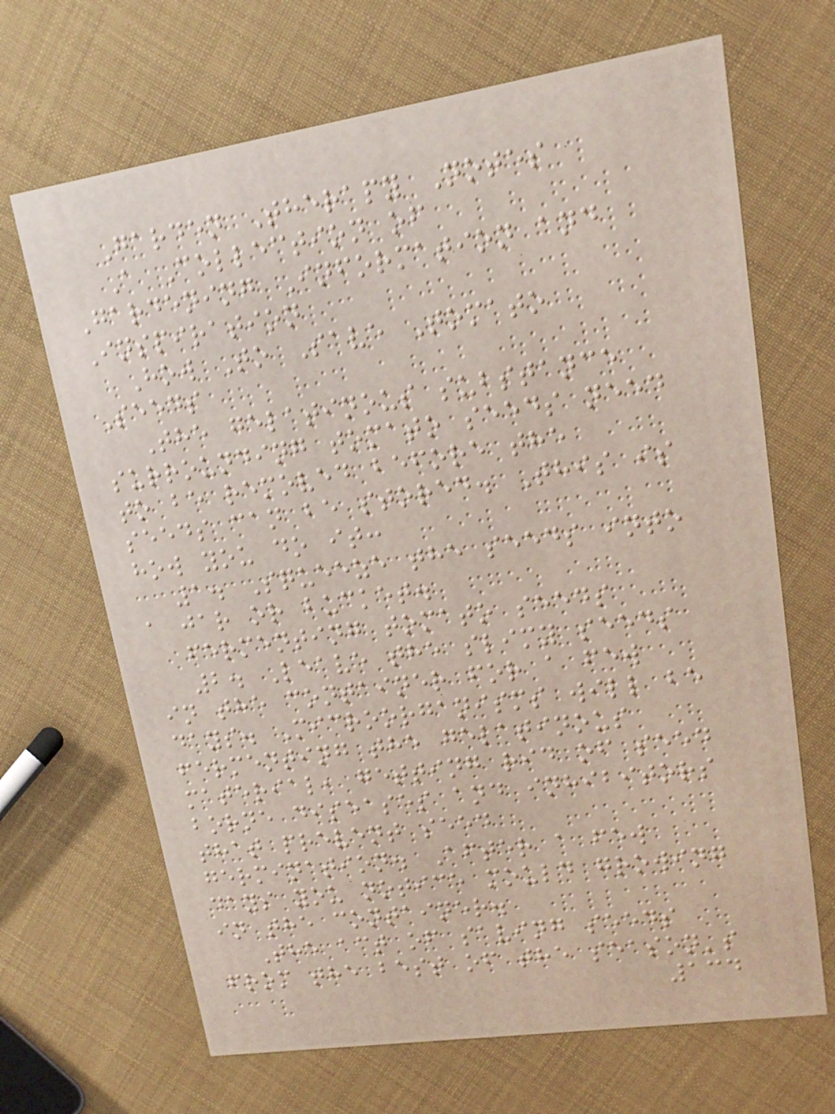Garden Therapy Notes
A Collection of
Gardening Information and
Inspiration
How To Save Tomato
Seeds
The gelatinous substance
surrounding tomato seeds need
to be removed before the
seeds can be stored. This is
how you do it:
1. Squeeze the seeds into
a jar or bucket.
fermenting tomato seeds
2. Leave the slimy seeds
in the container for a few
days. Microorganisms will be
fermenting the gelatinous
material, getting rid of seed
borne diseases and inhibitors
that prevent seed
germination. After a few
days you notice mould growing
in the container.
The act of saving seeds
from the best of the season's
134
